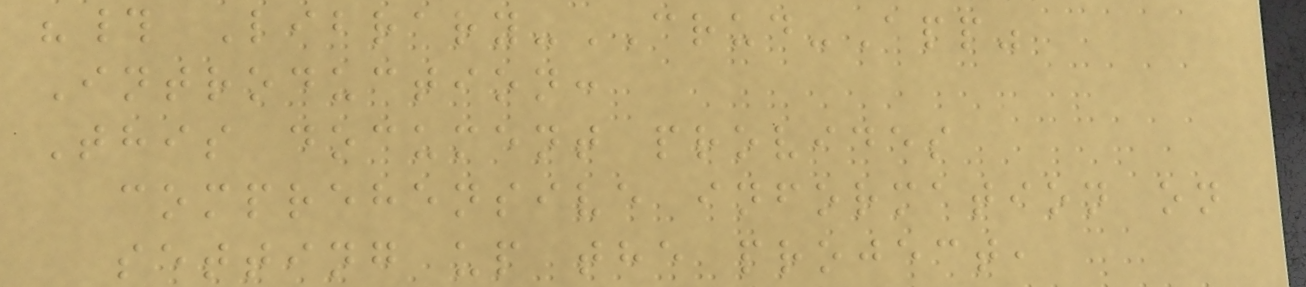"# Library-CRUD-App"
Introduction:
This document provides
comprehensive information on
setting up the project,
